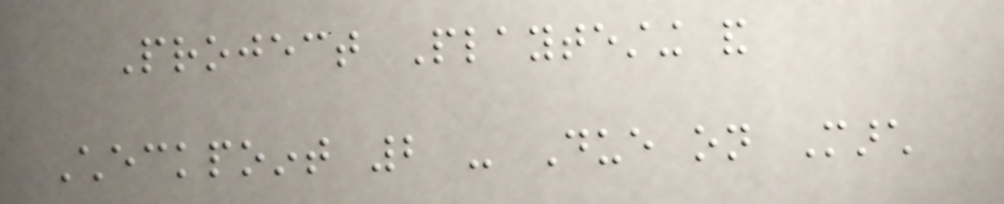Project Playtesting and
Checkpoint 2 - Due on March
